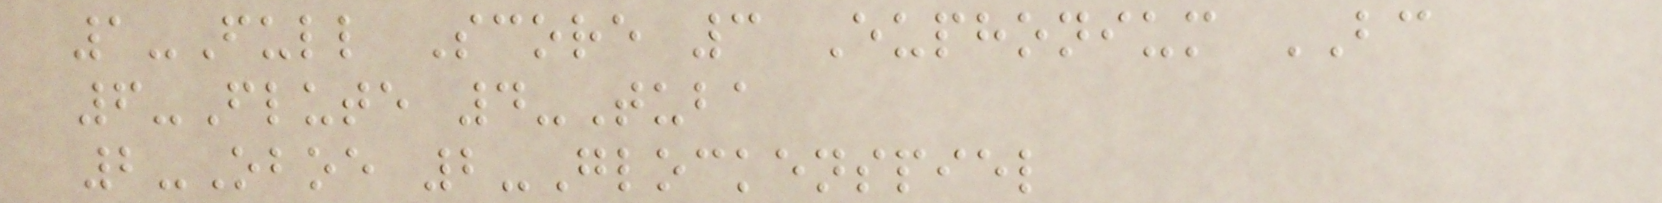1-Full Score 3 Euphonium BC
6-Flute 4-Tuba
2-Oboe 2-Glockenspiel
